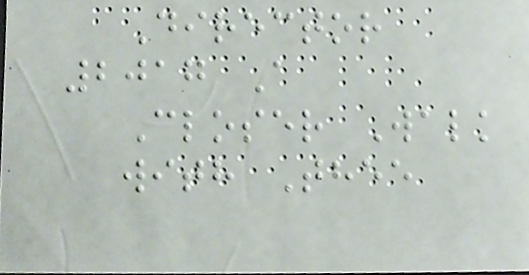Director
2017 A
Closer Walk
with Thee
